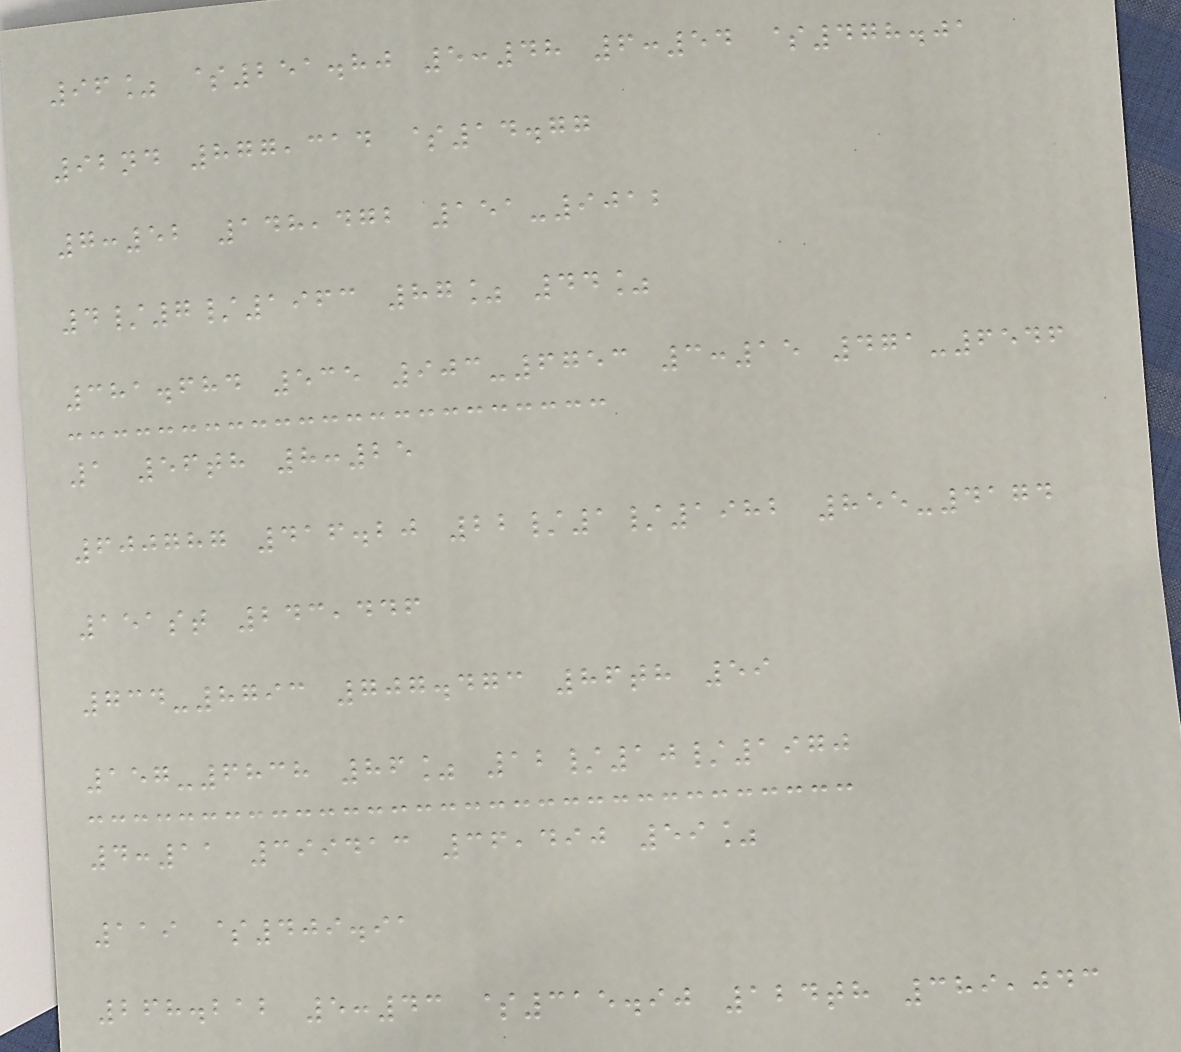96% $251.80 5:48 6:54 $478.01
92nd 877,314 $14.77
7:52 148,472 151-9012
4/7/1963 87% 44%
381.684 535 903-6753 3:15 471-6546
1 56th 8:25
600787 416.20 22/1/1982 855-4174
151st 243,446
734-8793 707.473 86th 59
157-6838 86% 12/10/1970
4:11 399413 36,490 59%
119 $409.91
268.212 5:43 $315.90 124th 389,043
